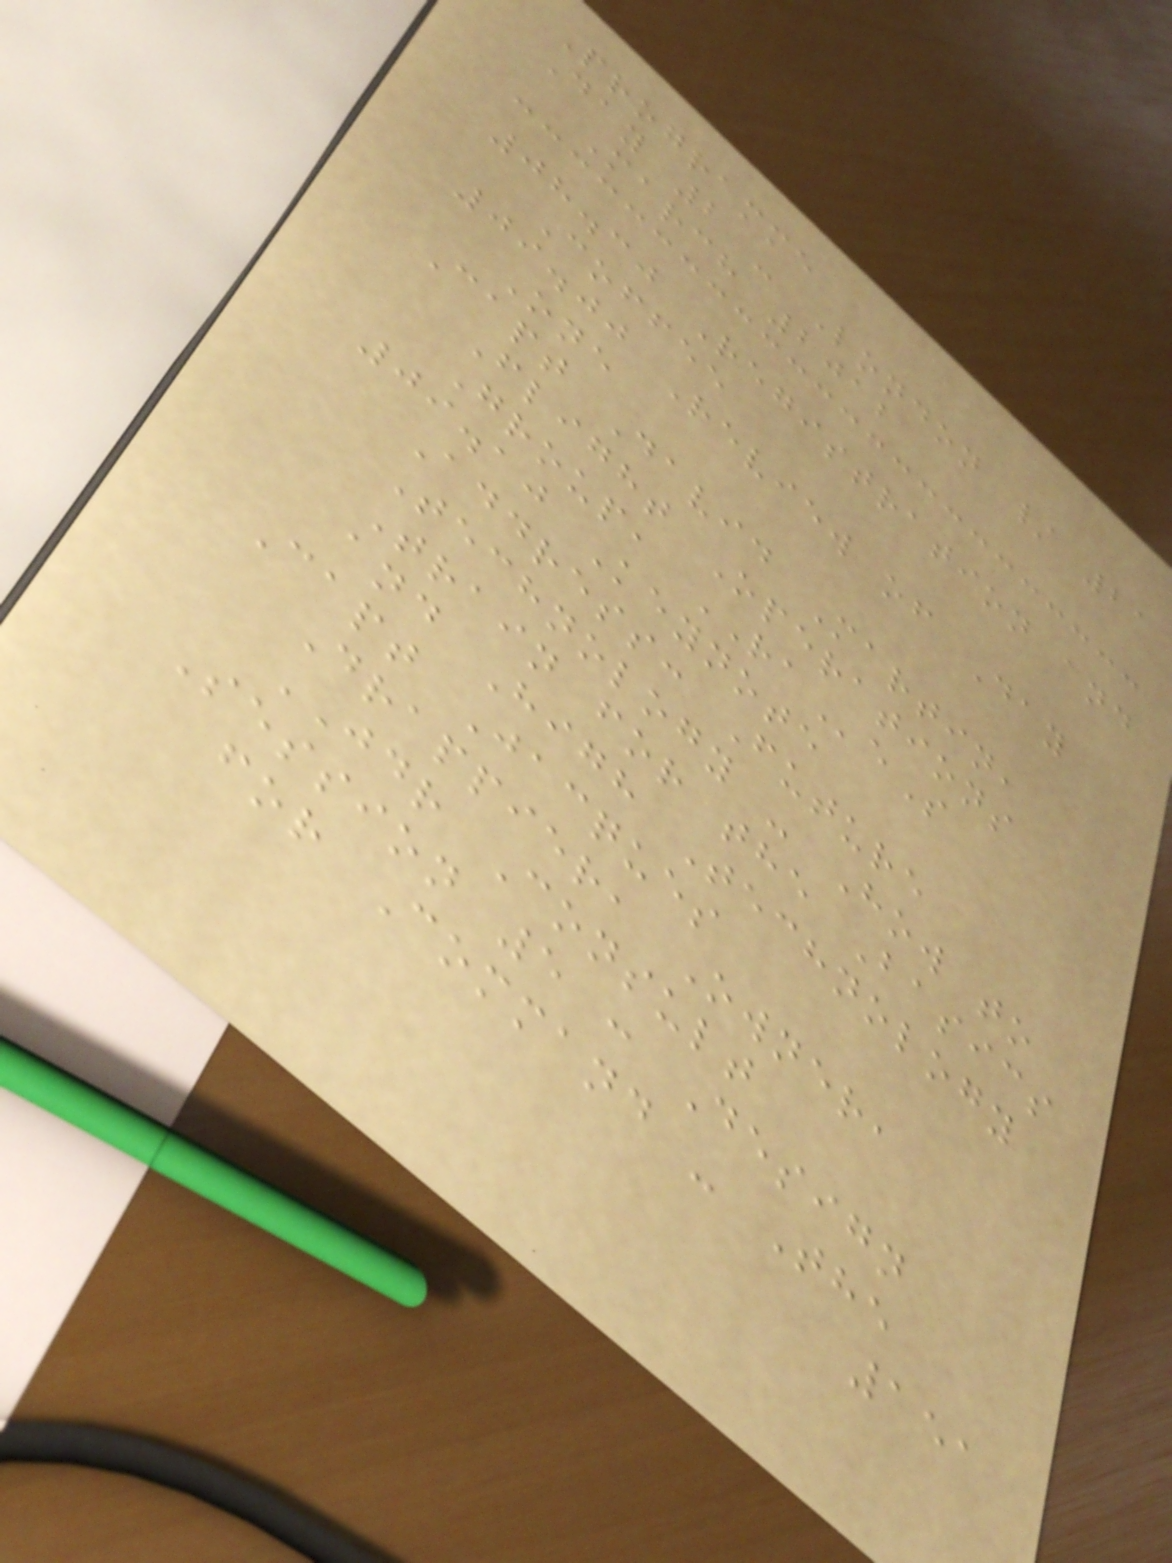Programme
Day 2 - London / 21
March 2012
08.30 Registration and
Coffee
09.00 Review of Day
One
Capt David Martin,
Flight Operations
Group, RAeS
09.10 Keynote
Address: Future
Technology - How to
Train for the Basics
and High Technology
Capt Jacques
Drappier, Owner,
JDR Consult
Session 5 : Design
for Command - The
151
